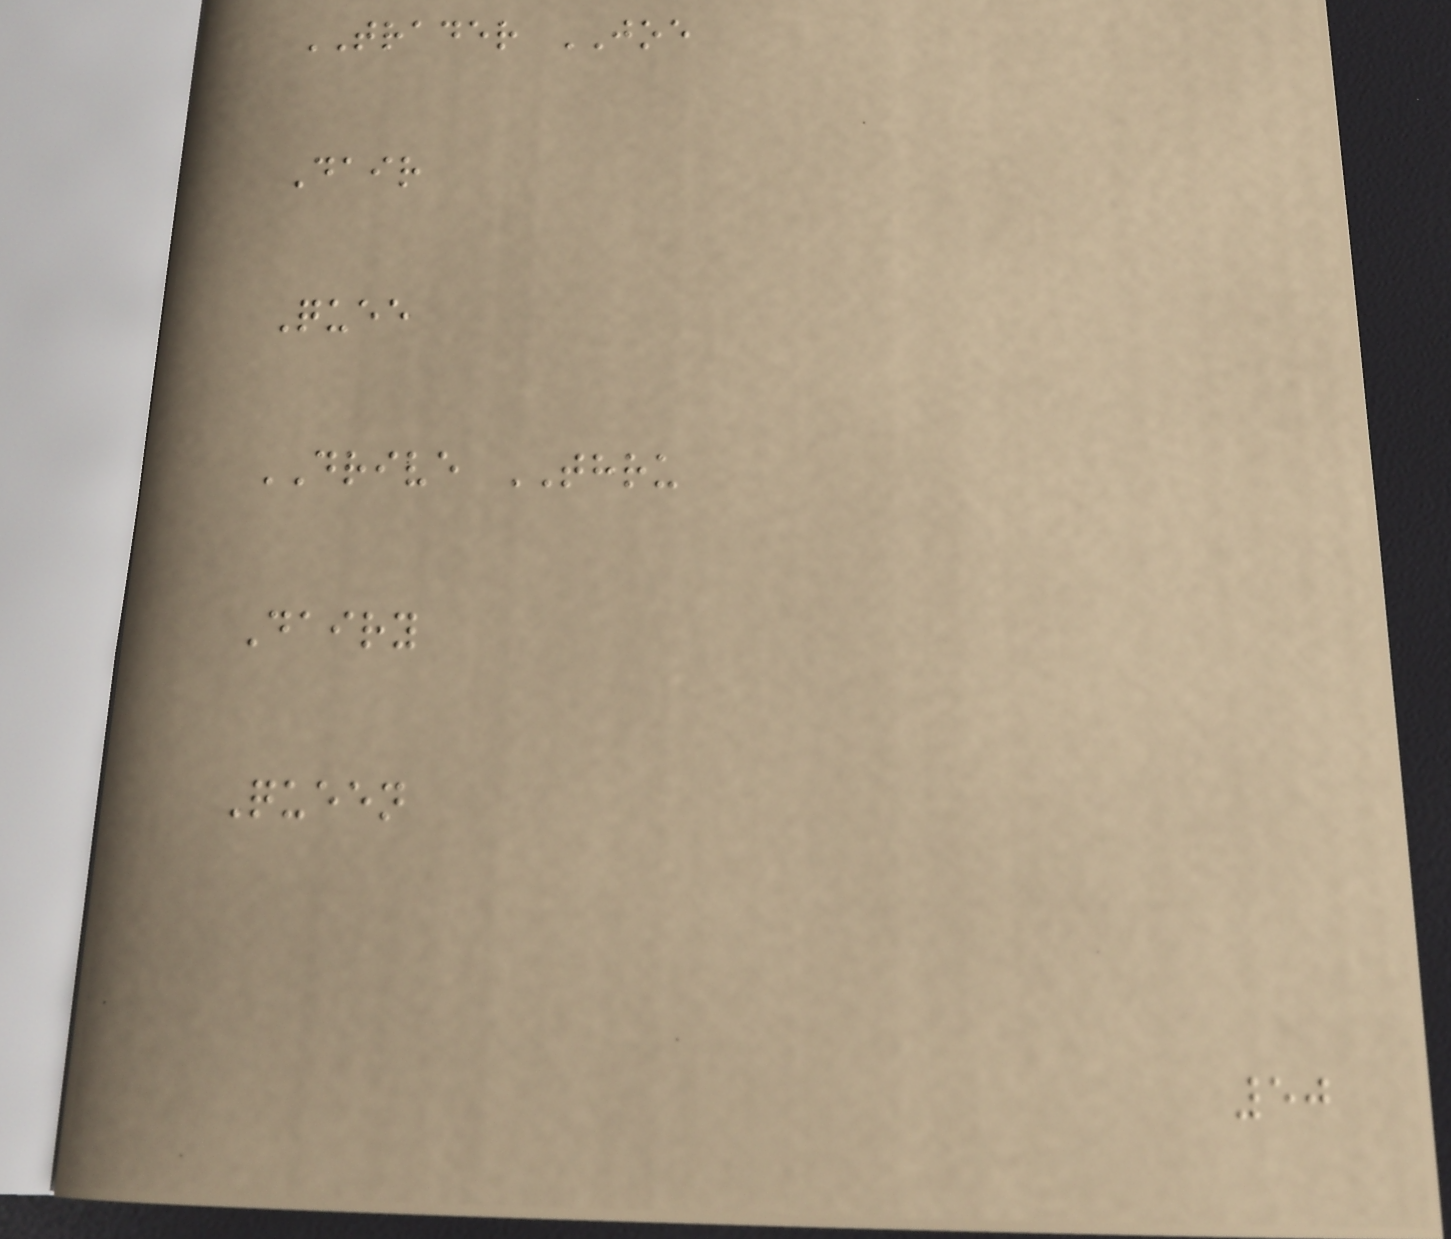TRADER JOE
Dair
Quee
DRIVE THRU
Dairy
Queen
50
